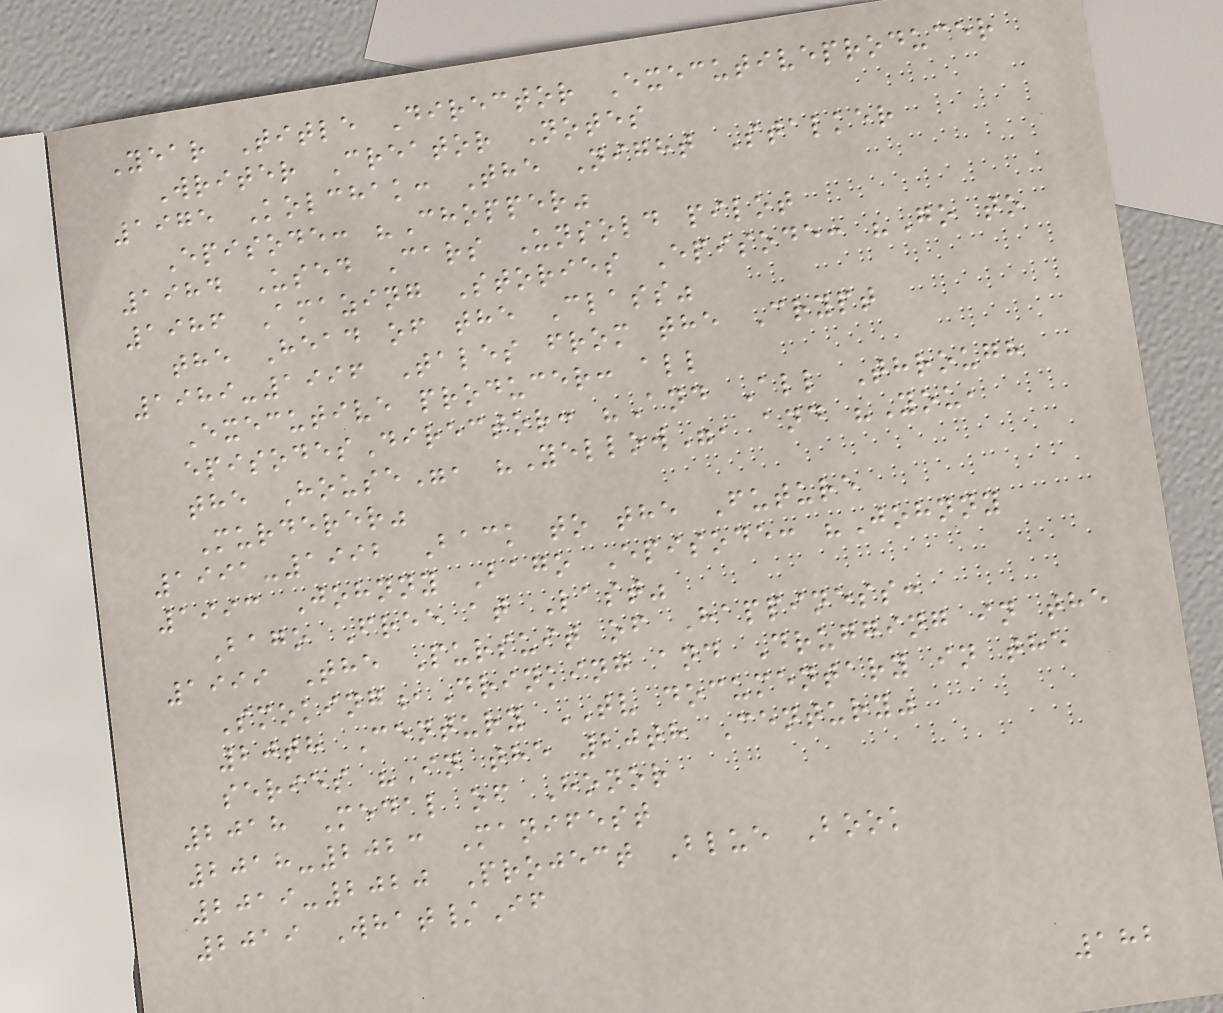Year Title Director Executiveproducer
Writer Creator Notes
1975 Kolchak: The Night Stalker
Episode: "Chopper"
1984 Used Cars Unsold pilot
1986 Amazing Stories Episode: "Go to
the Head of the Class"
1989-1996 Tales from the Crypt
Executive producer: all
episodesDirector: "And All Through
the House", "Yellow", and "You,
Murderer"
1991-1992 Back to the Future
1993 Johnny Bago Episode: "Johnny
Bago Free at Last"
1999 The Pursuit of Happiness:
Smoking,Drinking and Drugging in the
20th Century TV documentary in the
series "In the 20th Century"
2018 Medal of Honor
2018-2023 Manifest
2019-2020 Project Blue Book
2019 What/If
182
